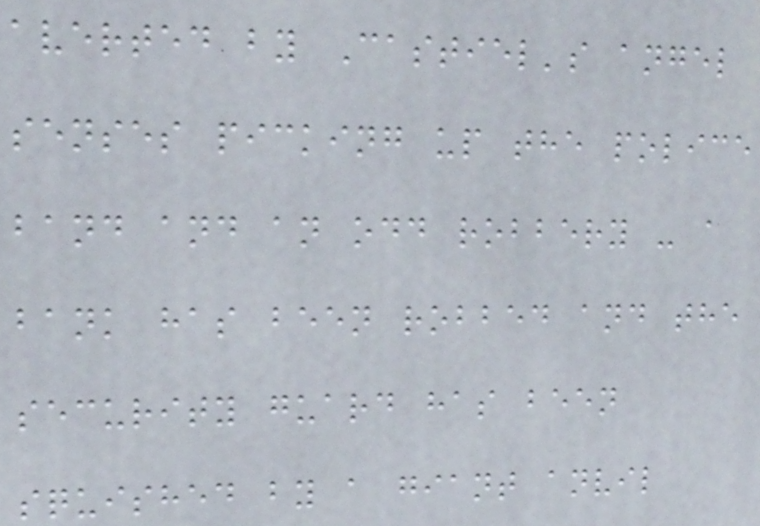averted by Castiel's angel
senses picking up the police
band and an odd robbery - a
bank has been robbed and the
security guard has been
squished by a giant anvil
